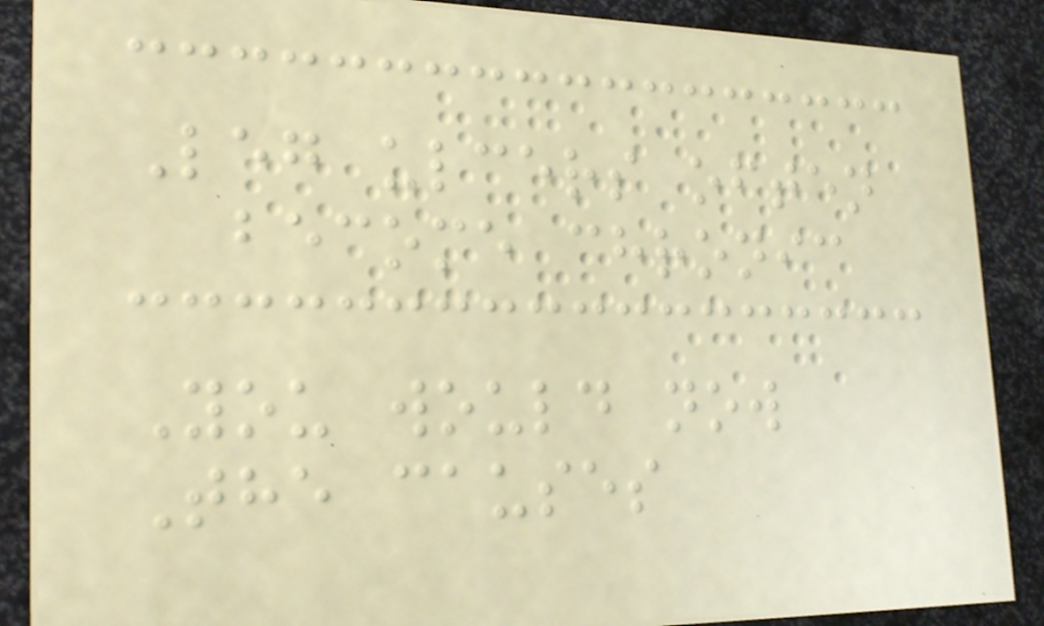Leg ulcers often
become chronic
You would now
The causes
